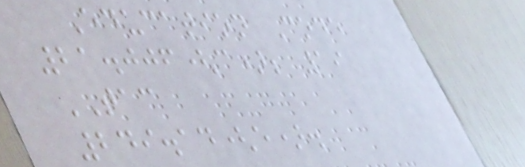Education Code
21.006(c); 19
TAC
249.14(e).
